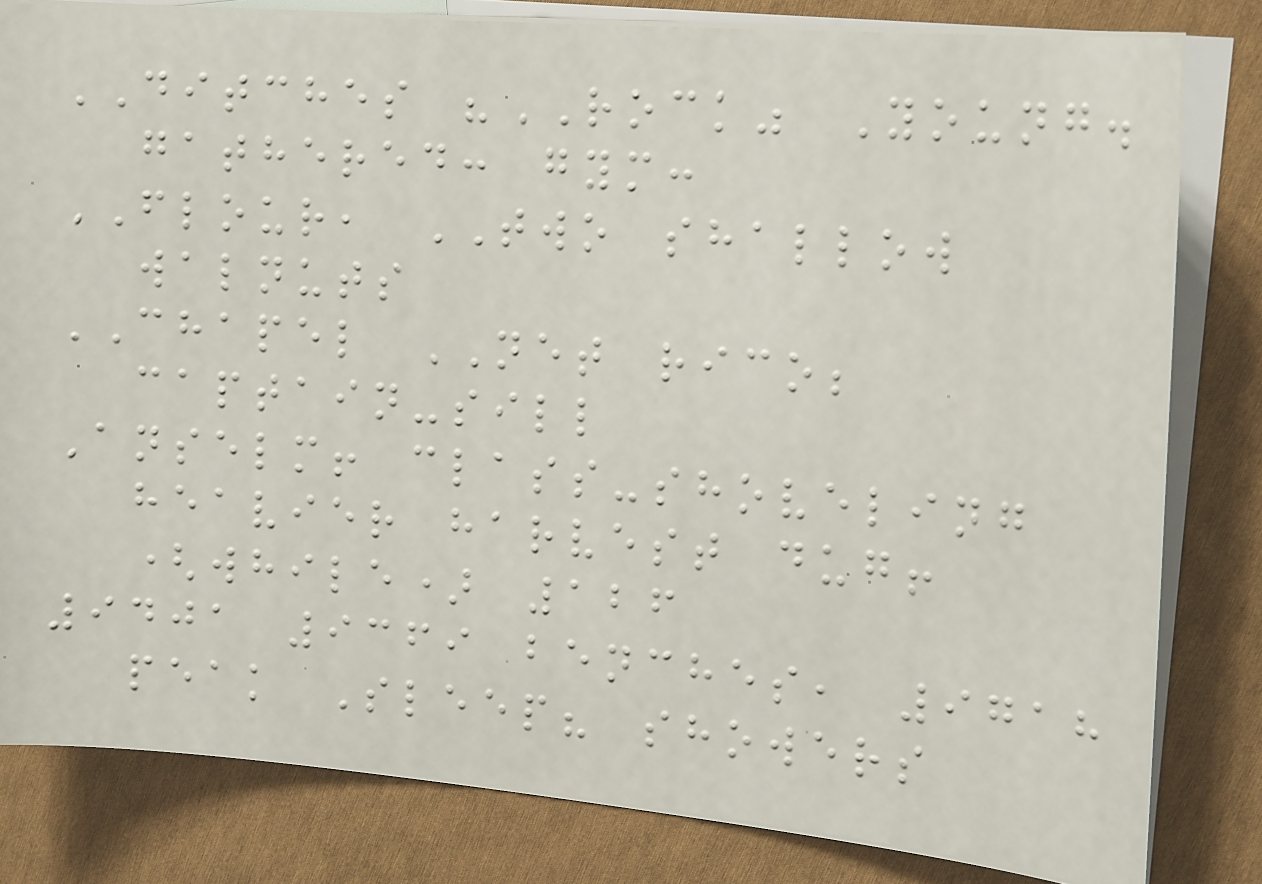DITCHES "ROCK" Young.
gathered: gym:
FLOUR, TWO shallow
walnuts
CHAPEL NET rico;
captain-sill
Anselm! class-shoveling
heavier harvest dug!
(while) 126
9401 9369 benches, 9718
peak Sleep? showers
